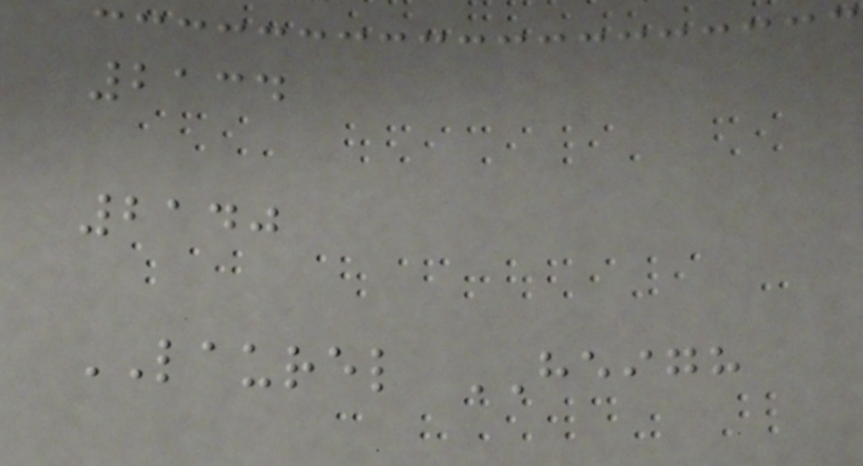2134
2140
LAUREL HEIGH
